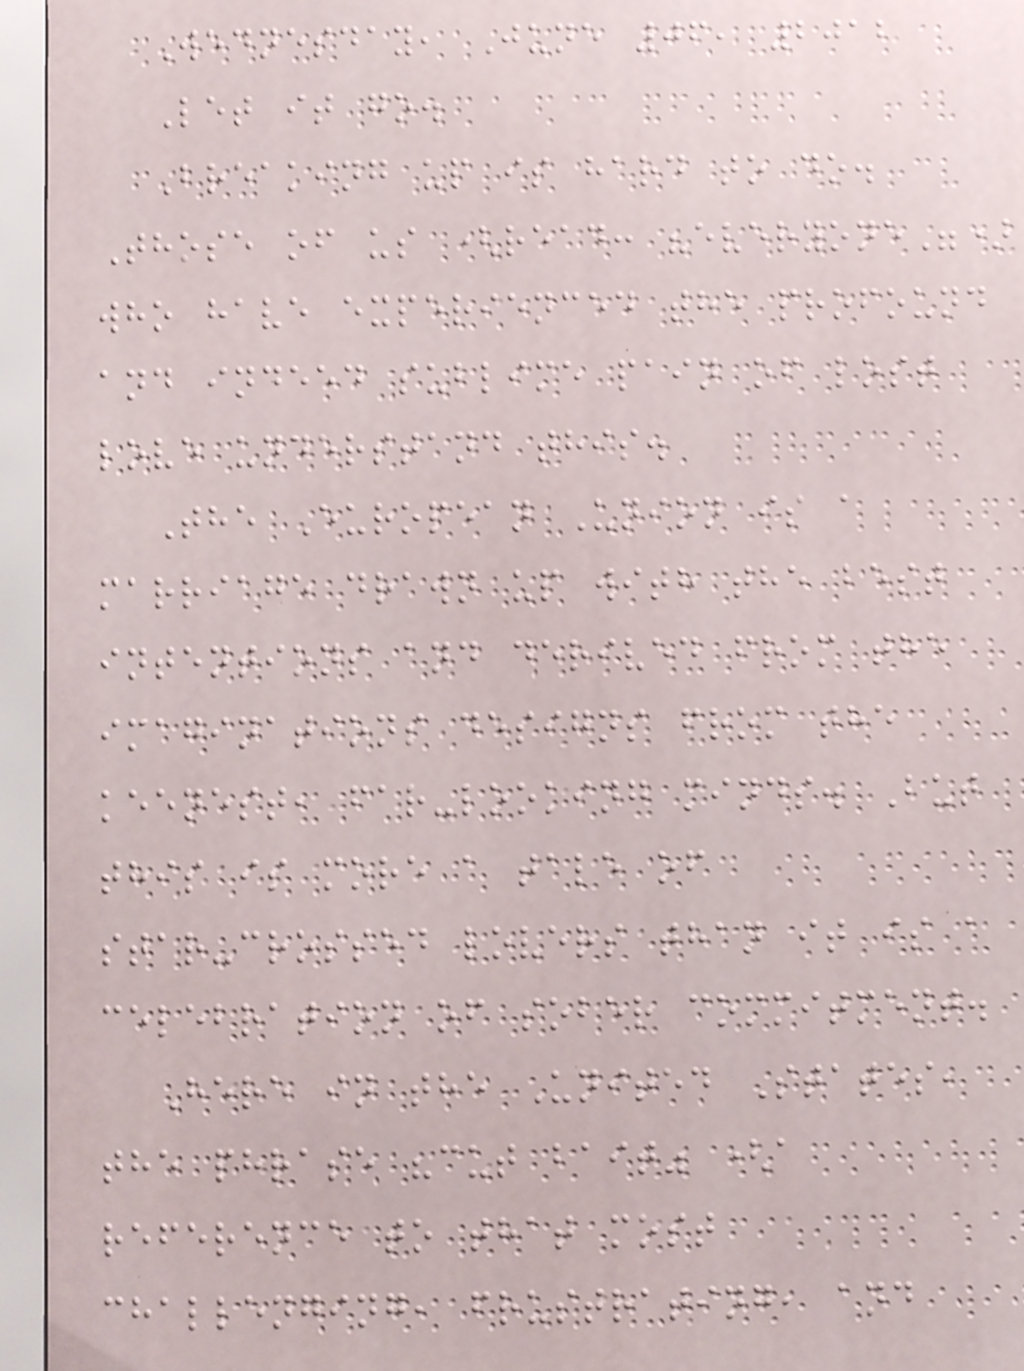Wednesday, June 06, 2012
Let it go.
Breaking up is hard to do.
Those of us (read: "everyone")
who have experienced the profound
and indeed sublime pain of lost
love understand this.
The European Union is a
marriage drawn up with the best
intentions and derived from the
imaginations designs from the
keenest, far-looking minds. But
this is more a tale of
star-crossed lovers than it is a
celebration of sober commitment.
Here in the United States,
the phrase "cut bait" (a
reference to that most
challenging, frustrating, and
